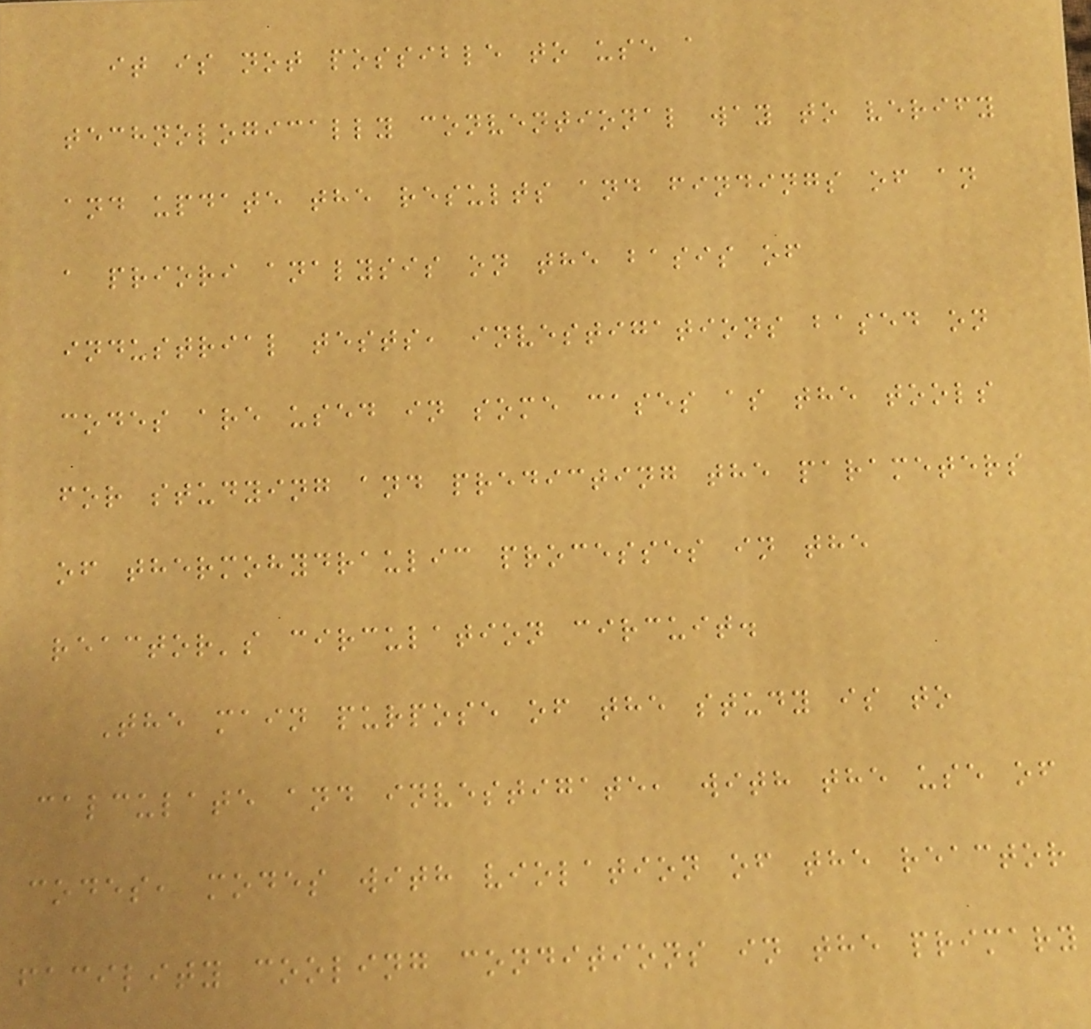it is not possible to use a
technologically conventional way to verify
and update the results and findings of an
a priori analysis on the basis of
industrial tests, investigations based on
codes are used in some cases as the tools
for studying and predicting the parameters
of thermohydraulic processes in the
reactor's circulation circuit.
The main purpose of the study is to
calculate and investigate, with the use of
codes, modes with violation of the reactor
facility cooling conditions in the primary
